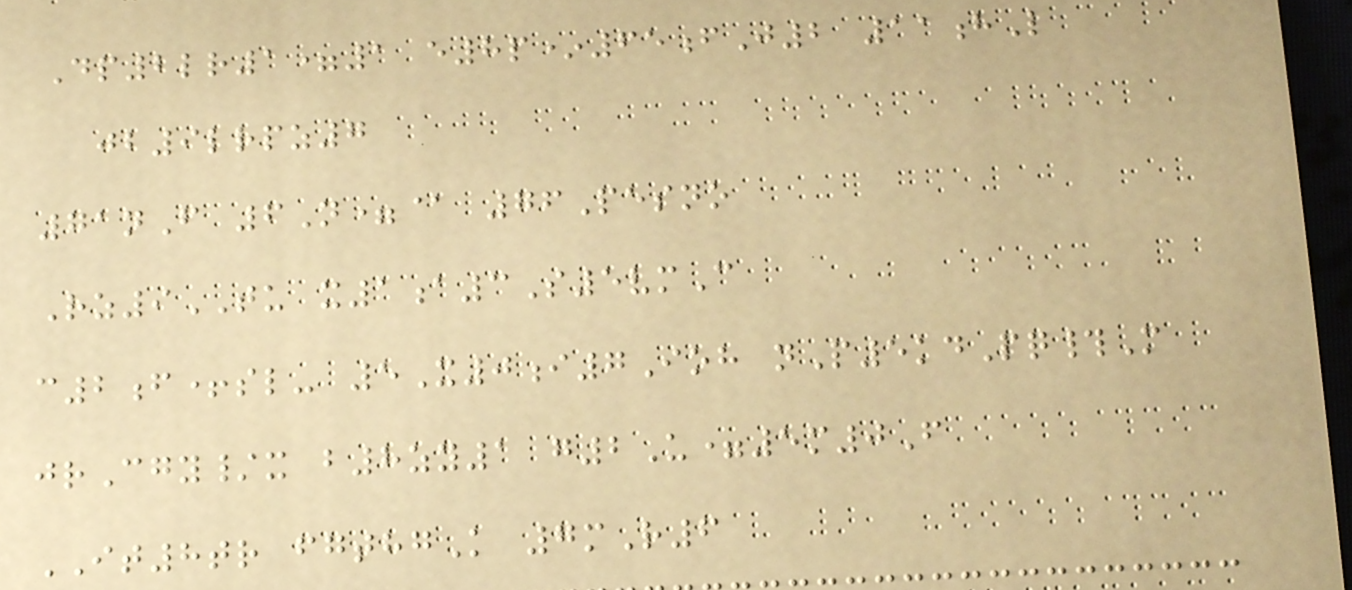Dp2lr1=1 e8p*65fJ2 11hL
jb9lrpz7
71nF 6N=@ 76Pesno
Rz9TU x1a3S5vmC
c2f+sl- 5X0i7Ioh nP5kdPq#M
jrCgy/x b8zy1 g2U=5m0F
IT8tr fgthgK 7mR6
